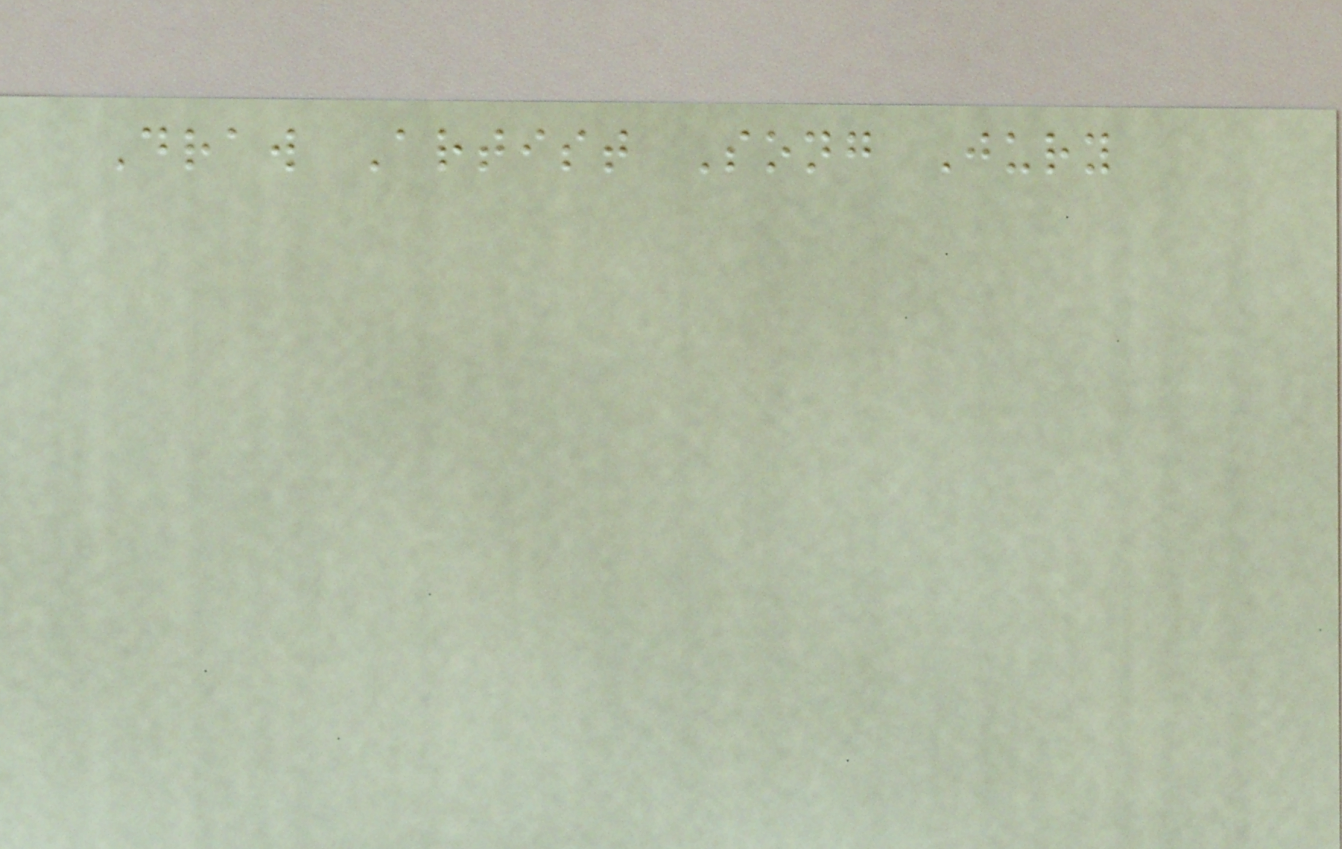Draw Artist Song Jury
